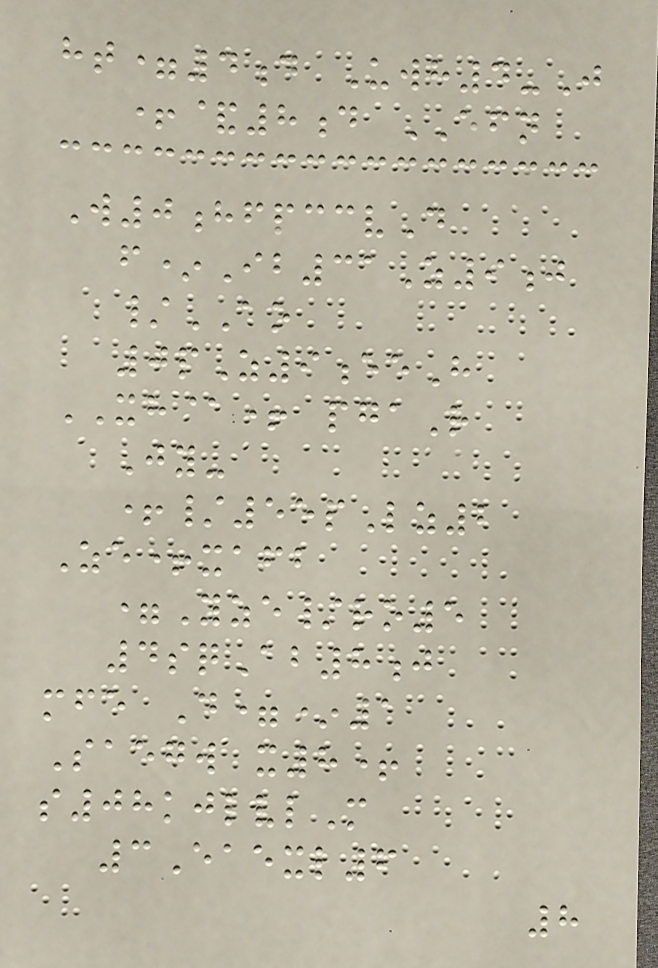ht=4d Uwh4-J
+&8d EFN
W0hfpccvD
f*Ib31Z9j
/AO
0pZ9eeH
XH@+ pgaR
Jy-
+/55pLz2
Ze+xafb
=Yze/ro5
4sqAb8j
mfe D=*1
Saegw x8+
s08kjlvlM
3Eaexl6
8
